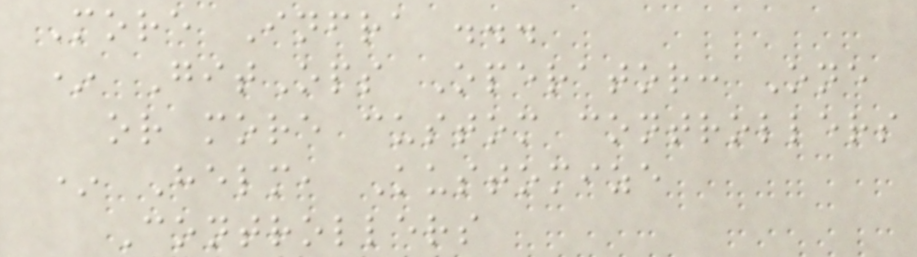More Infra ...
* GitOps Operator: One
or more custom controllers
* Helm, Kustomize
Controllers
